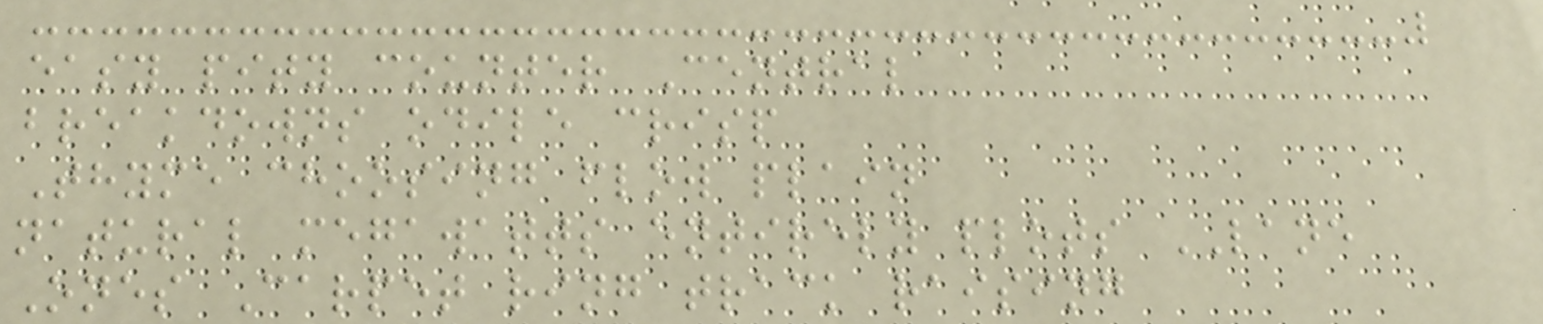easy pity counter Central
breakdowns odile crisp
Thyme choosing flow plain
natural megawatts entirely plots LANE
Ones Carpet ring track raising
